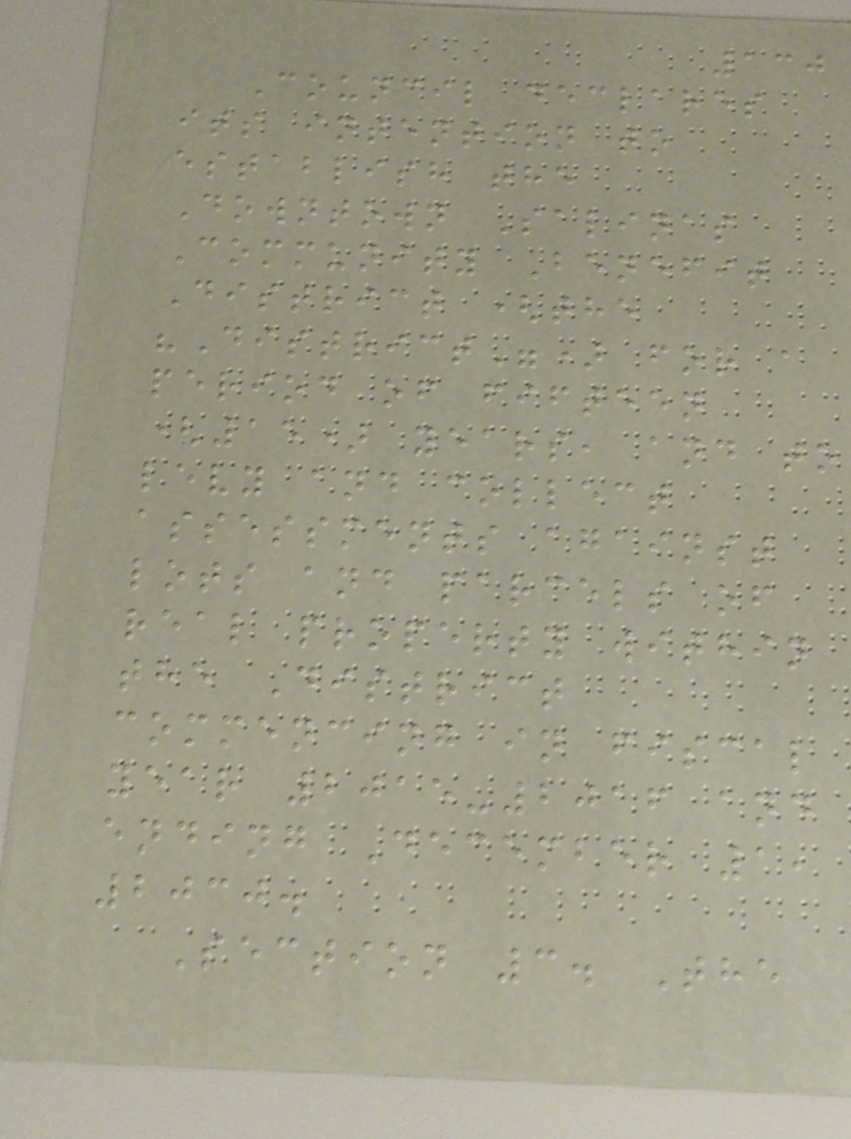130
Council declares
its intention to
establish the
Downtown Salinas
Community Benefit
District (the
"District") for a
period of fifteen
(15) years, and to
levy and collect
assessments against
lots and parcels of
real property within
the District
commencing in fiscal
year 2015-2016 and
ending December 1,
2030.
Section 3. The
